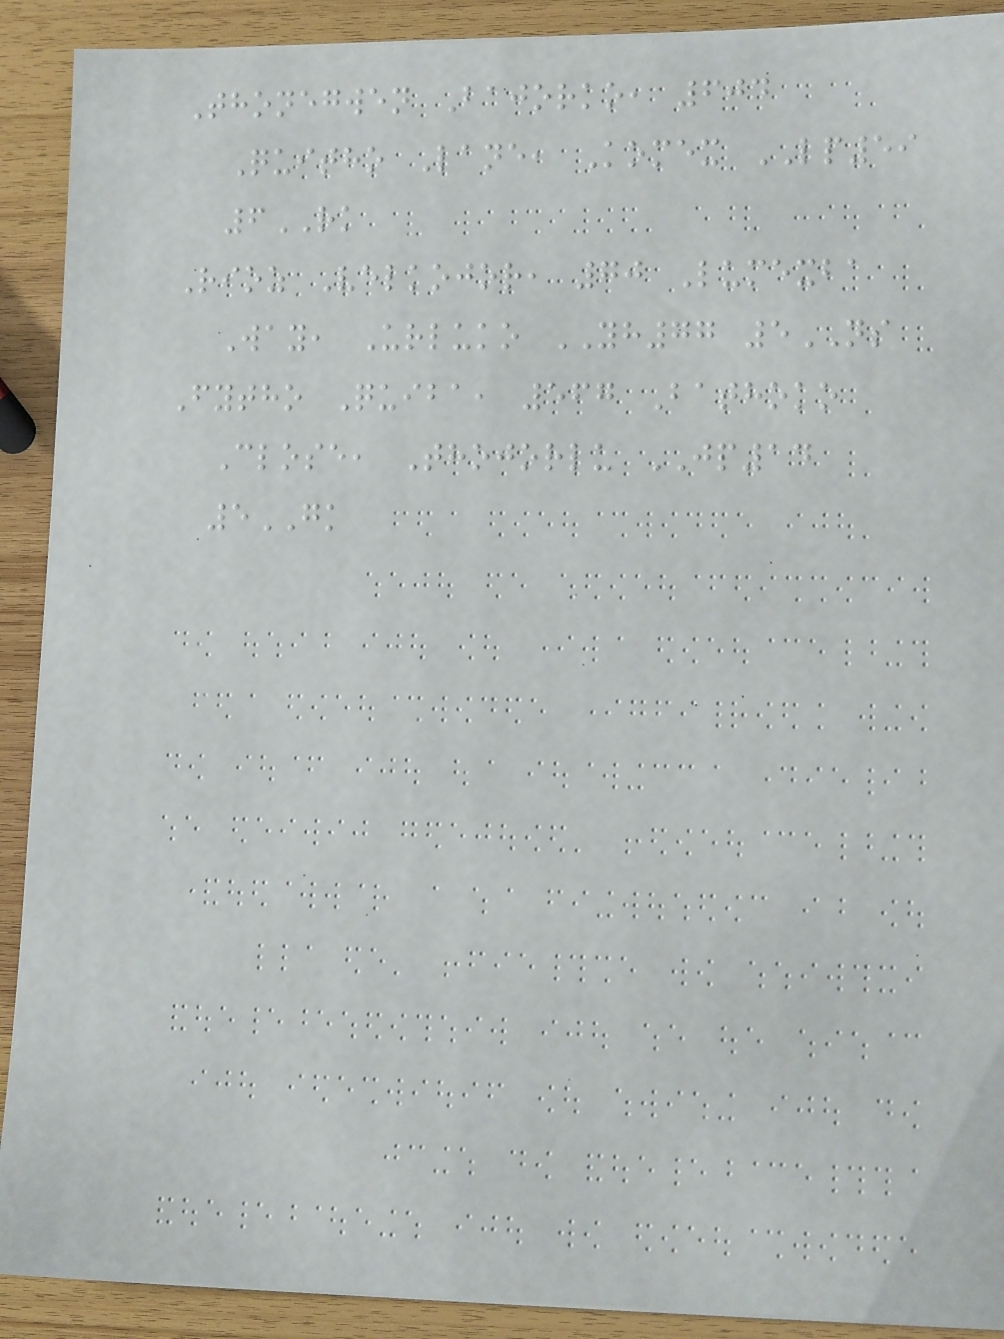Thonegwen Bajorko, 604
Quitho Lane, Komex LP59
6RK
Rioz Velkojor, 70 Lumexba
Way, Urluko YH77 5NS
Fytho Quiba, 567 Bathoko
Close, Thojorlu JP14
5GK
